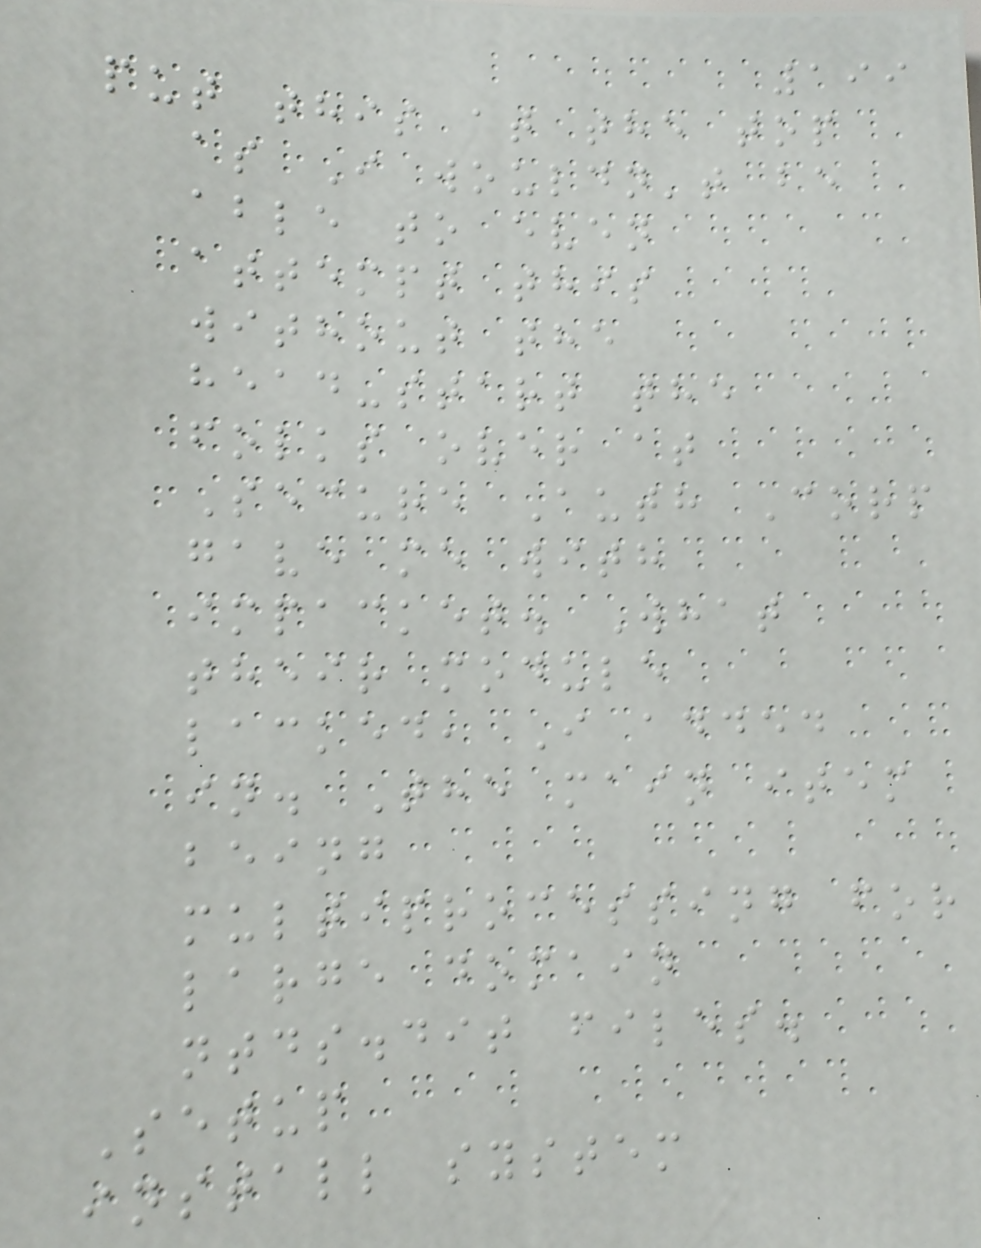199
put this at the top
as I wouldn't be
able to even
attempt this
without the
head-start the
folks over at
Secure Auth Corp
gave me with
impacket. What
their module
lacked, I added
in. The main item
being
multiprocessing for
large domain
ntds.dit files.
Setup
install system
